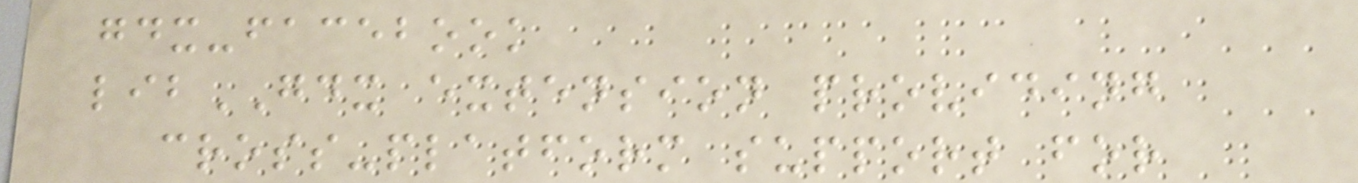gdx-facebook
libGDX extension providing
cross-platform support for
